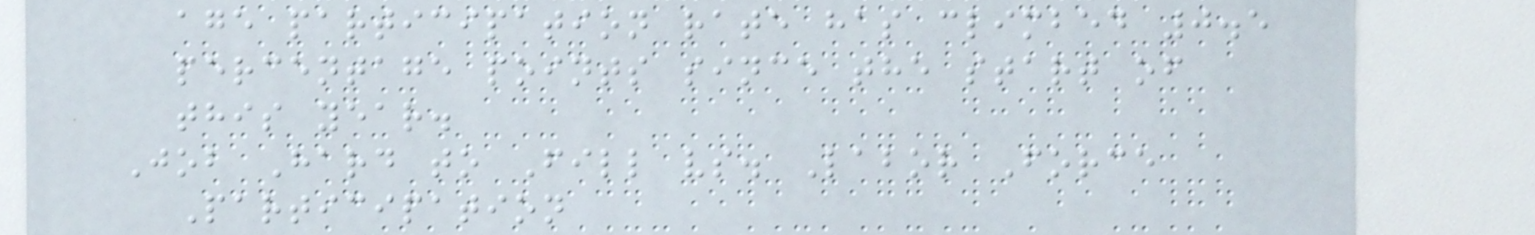age participation rate has climbed 0.5
percentage points since the start of
this year.
Job Hard to Fill vs. Labor Force
Participation
